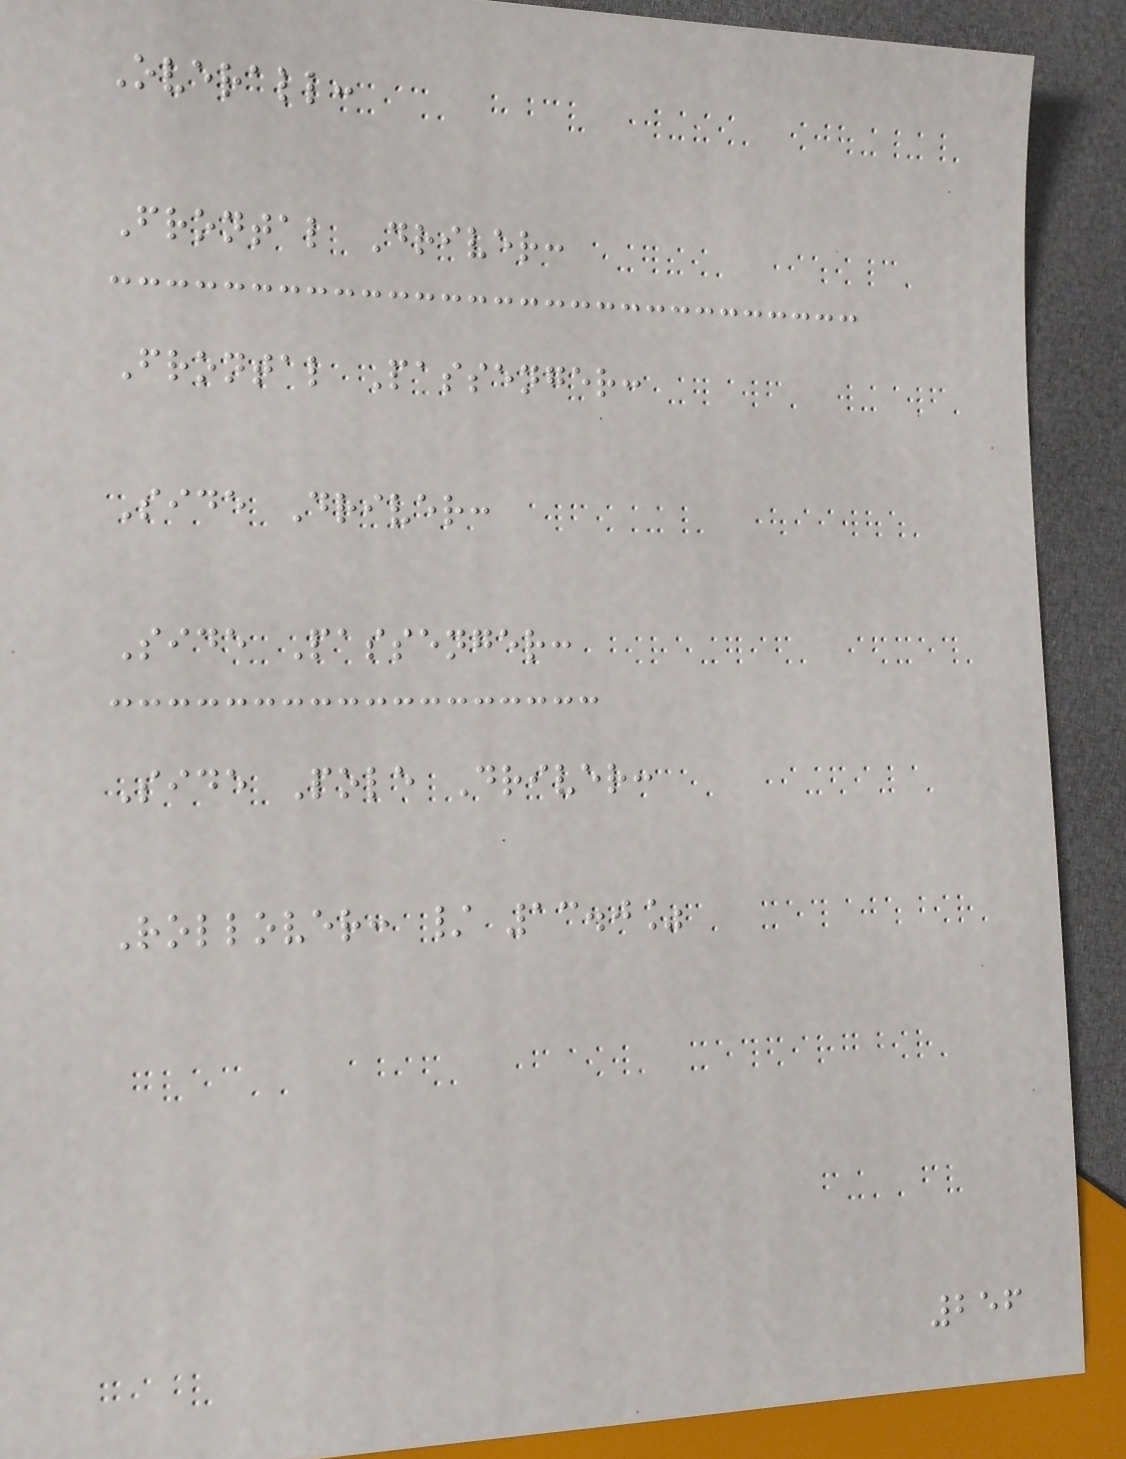Overall:
Frontal Driver:
Frontal Passenger:
Side Driver:
Side Passenger:
Side Pole Driver:
Rollover: / 13.0%
256
